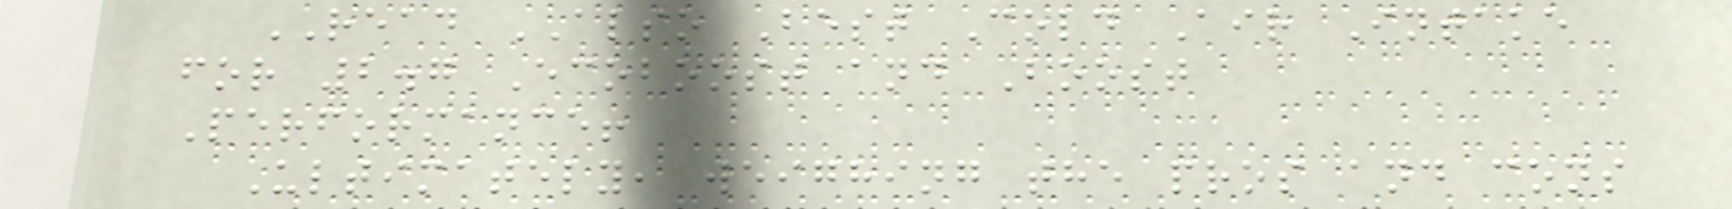READ ALSO Best Cold Air Intake
for 2.7 Ecoboost and Boost
Performance!
Ultimately, weighing the pros and cons
